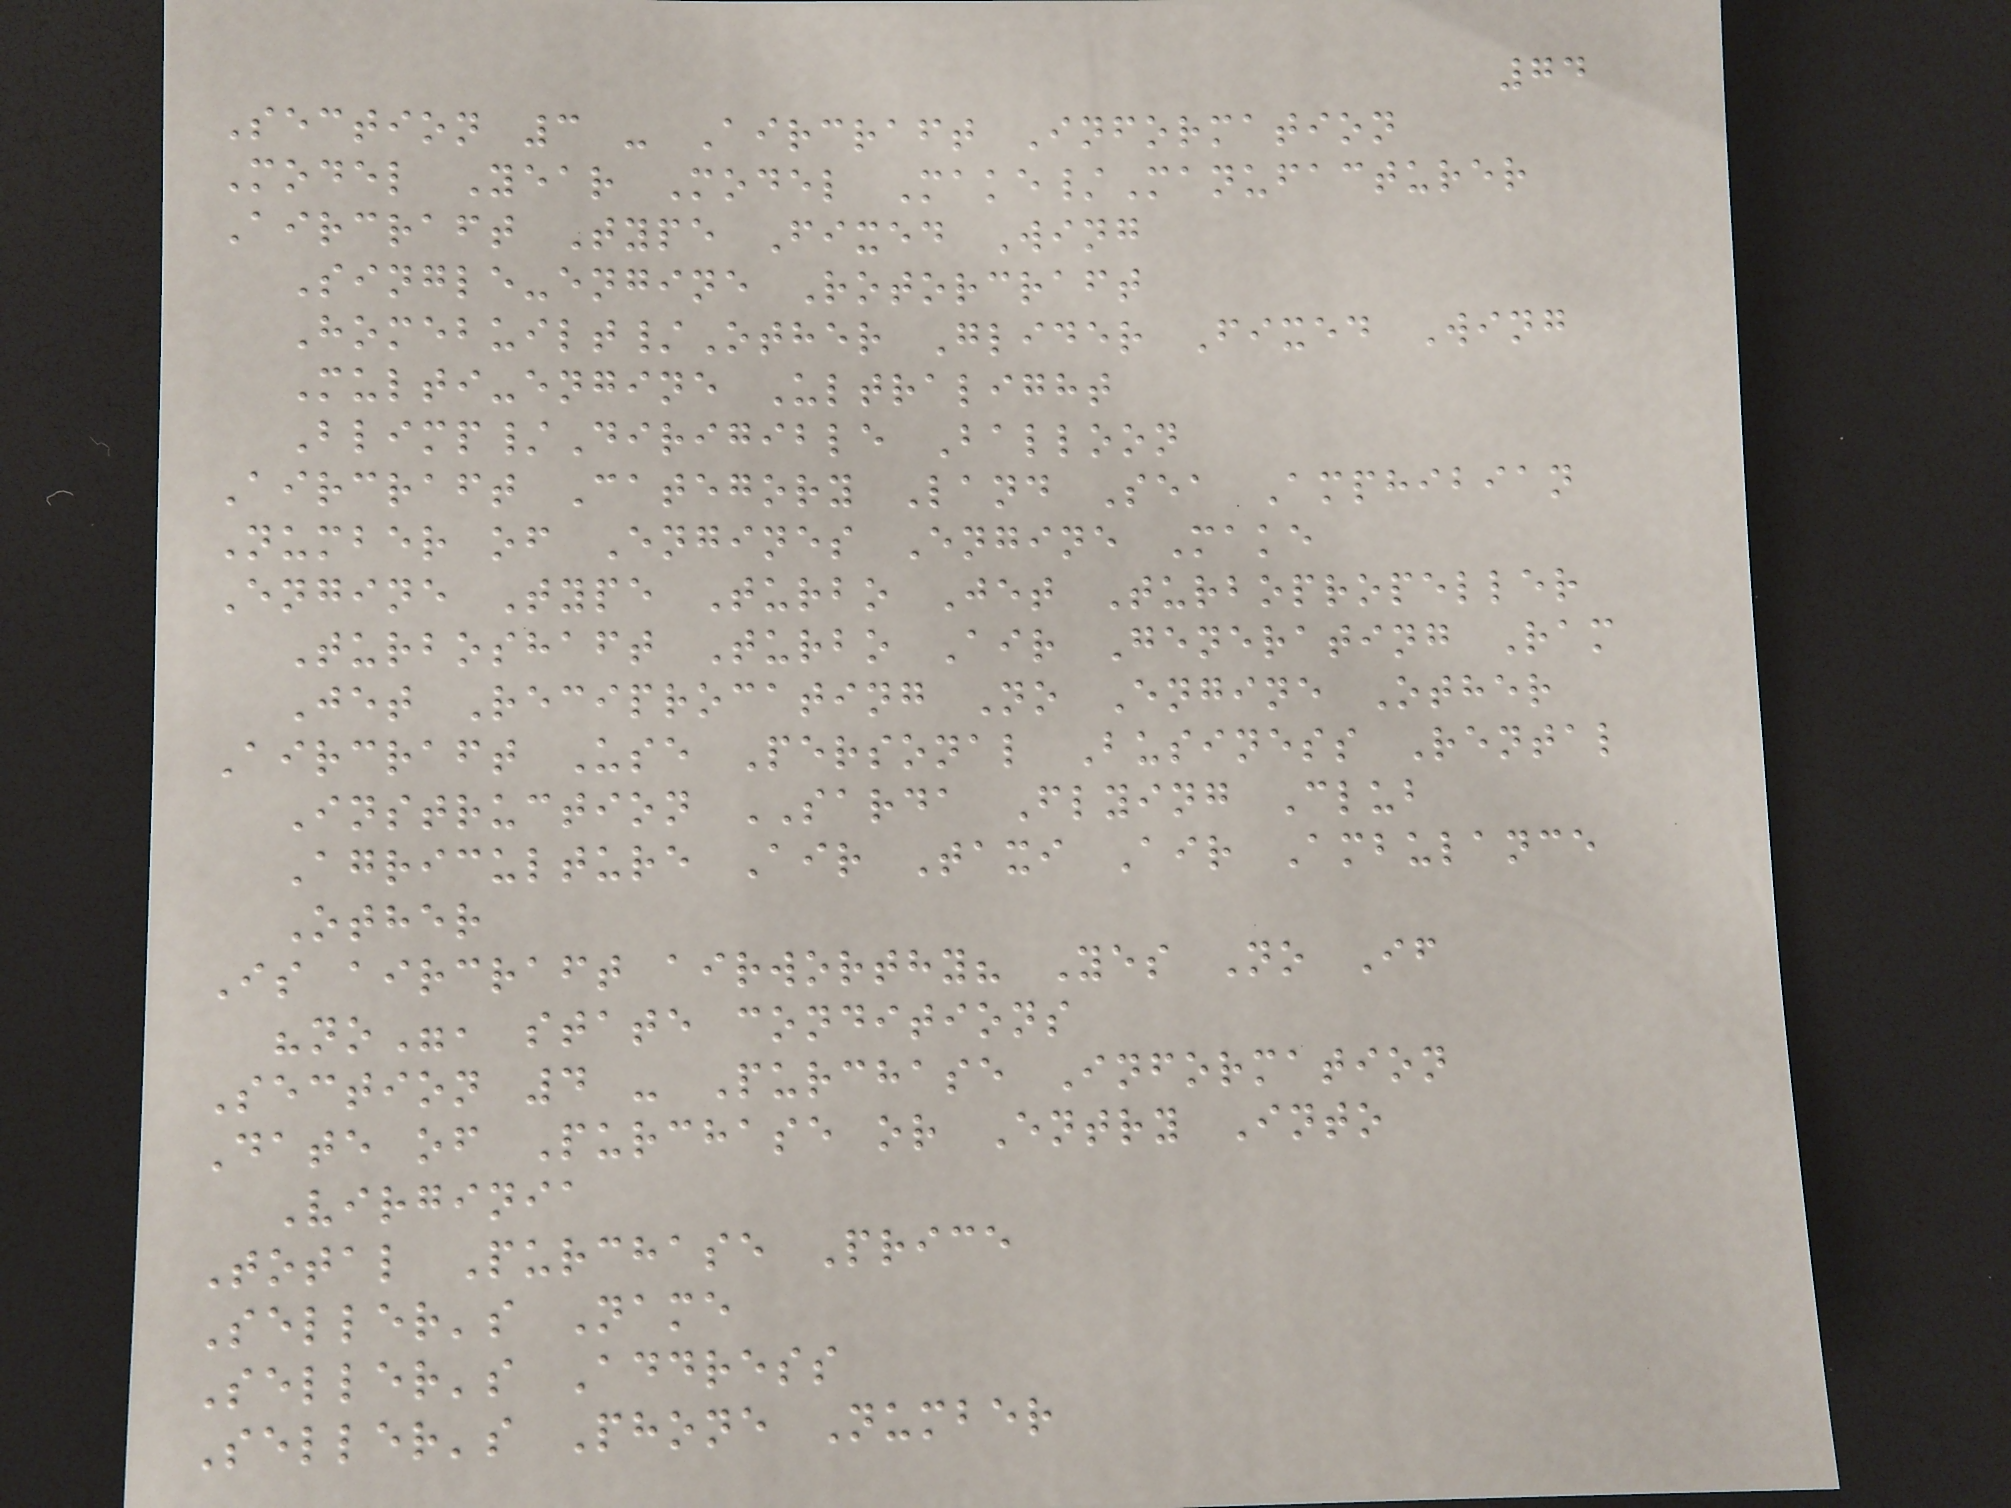74
Section 3 - Aircraft Information
Model Year Model Make/Manufacturer
Aircraft Type Fixed Wing
Single-engine Rotorcraft
Homebuilt/Other Glider Fixed Wing
Multi-engine Ultralight
Blimp/Dirigible Balloon
Aircraft Category Land Sea Amphibian
Number of Engines Engine Make
Engine Type Turbo Jet Turbopropeller
Turboshaft Turbo Air Generating Ram
Jet Reciprocating No Engine Other
Aircraft Use Personal Business Rental
Instruction SARDA Flying Club
Agriculture Air Taxi Air Ambulance
Other
Is aircraft airworthy? Yes No If
"no", state conditions
Section 4 - Purchase Information
Date of Purchase or Entry Into
Virginia
Total Purchase Price
Seller's Name
Seller's Address
Seller's Phone Number
